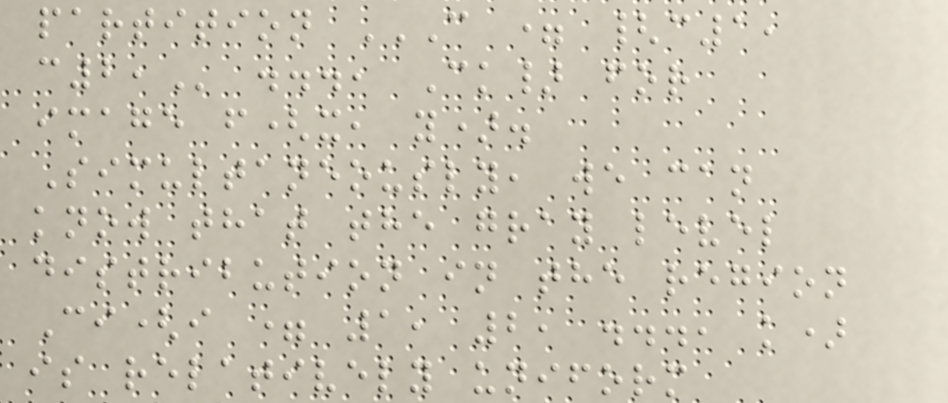partition C = {C1,
C2, ..., Ck} for
image f(x, y).
Simultaneously, we can
know that the gray level
distribution in the region
Ci(i = 1, 2, ..., k)
is relatively uniform
